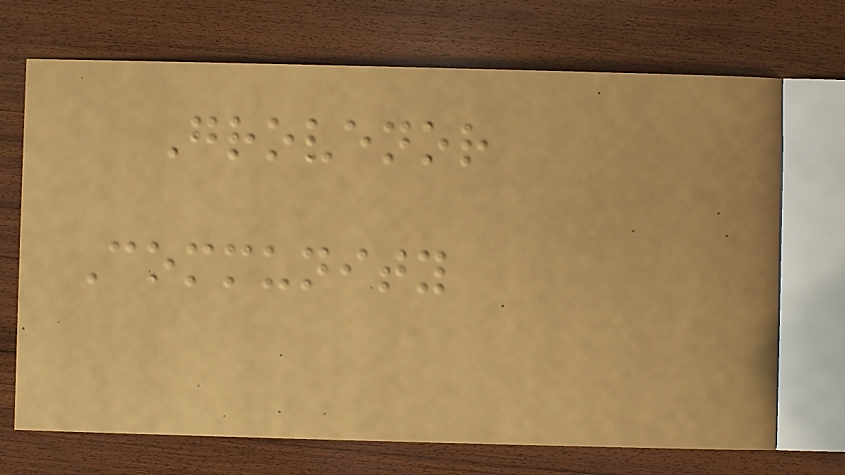Grovenor
Community
